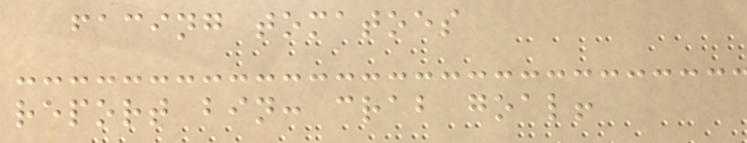facing tomatoes
report bin: crab goal!
